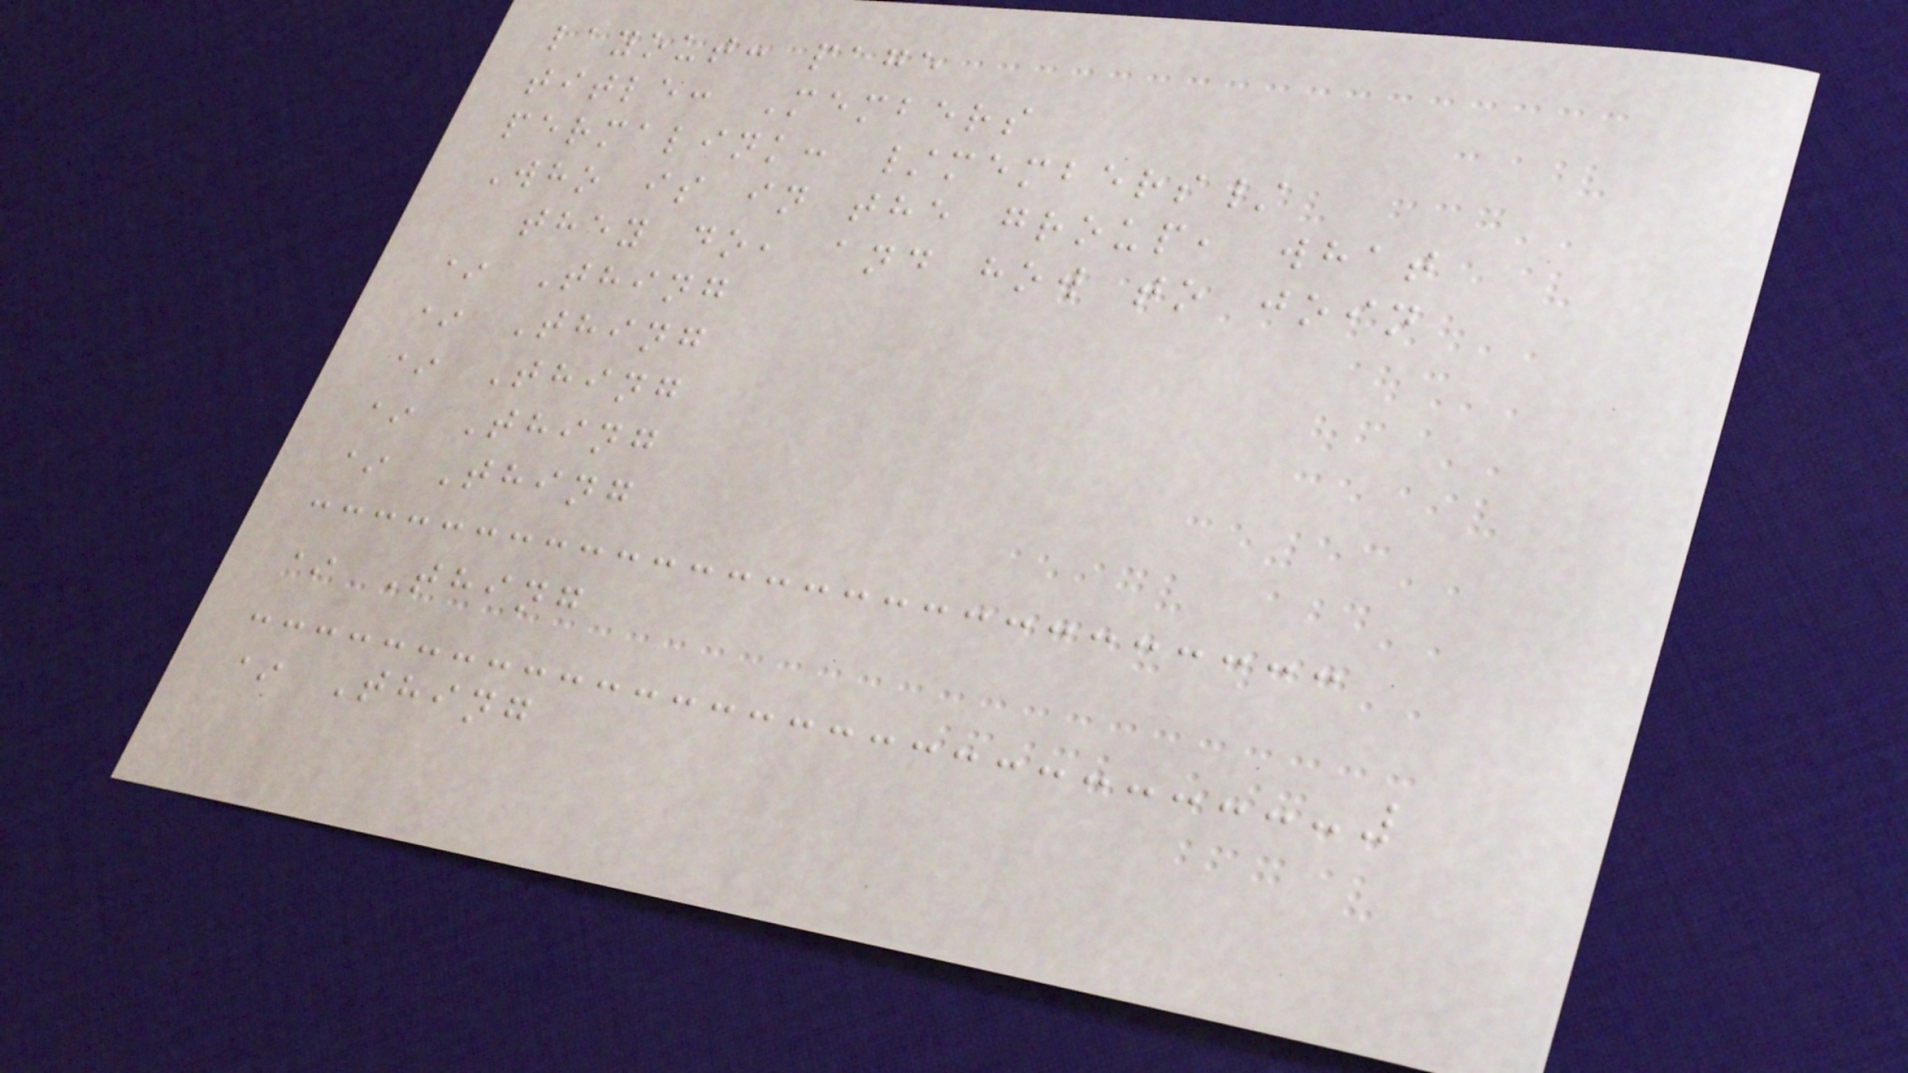layout: page
title: Members
permalink: /members/
Who is in the group, what
they do, and how to join
* Thing
* Thing
* Thing
* Thing
* Thing
* Thing
* Thing
